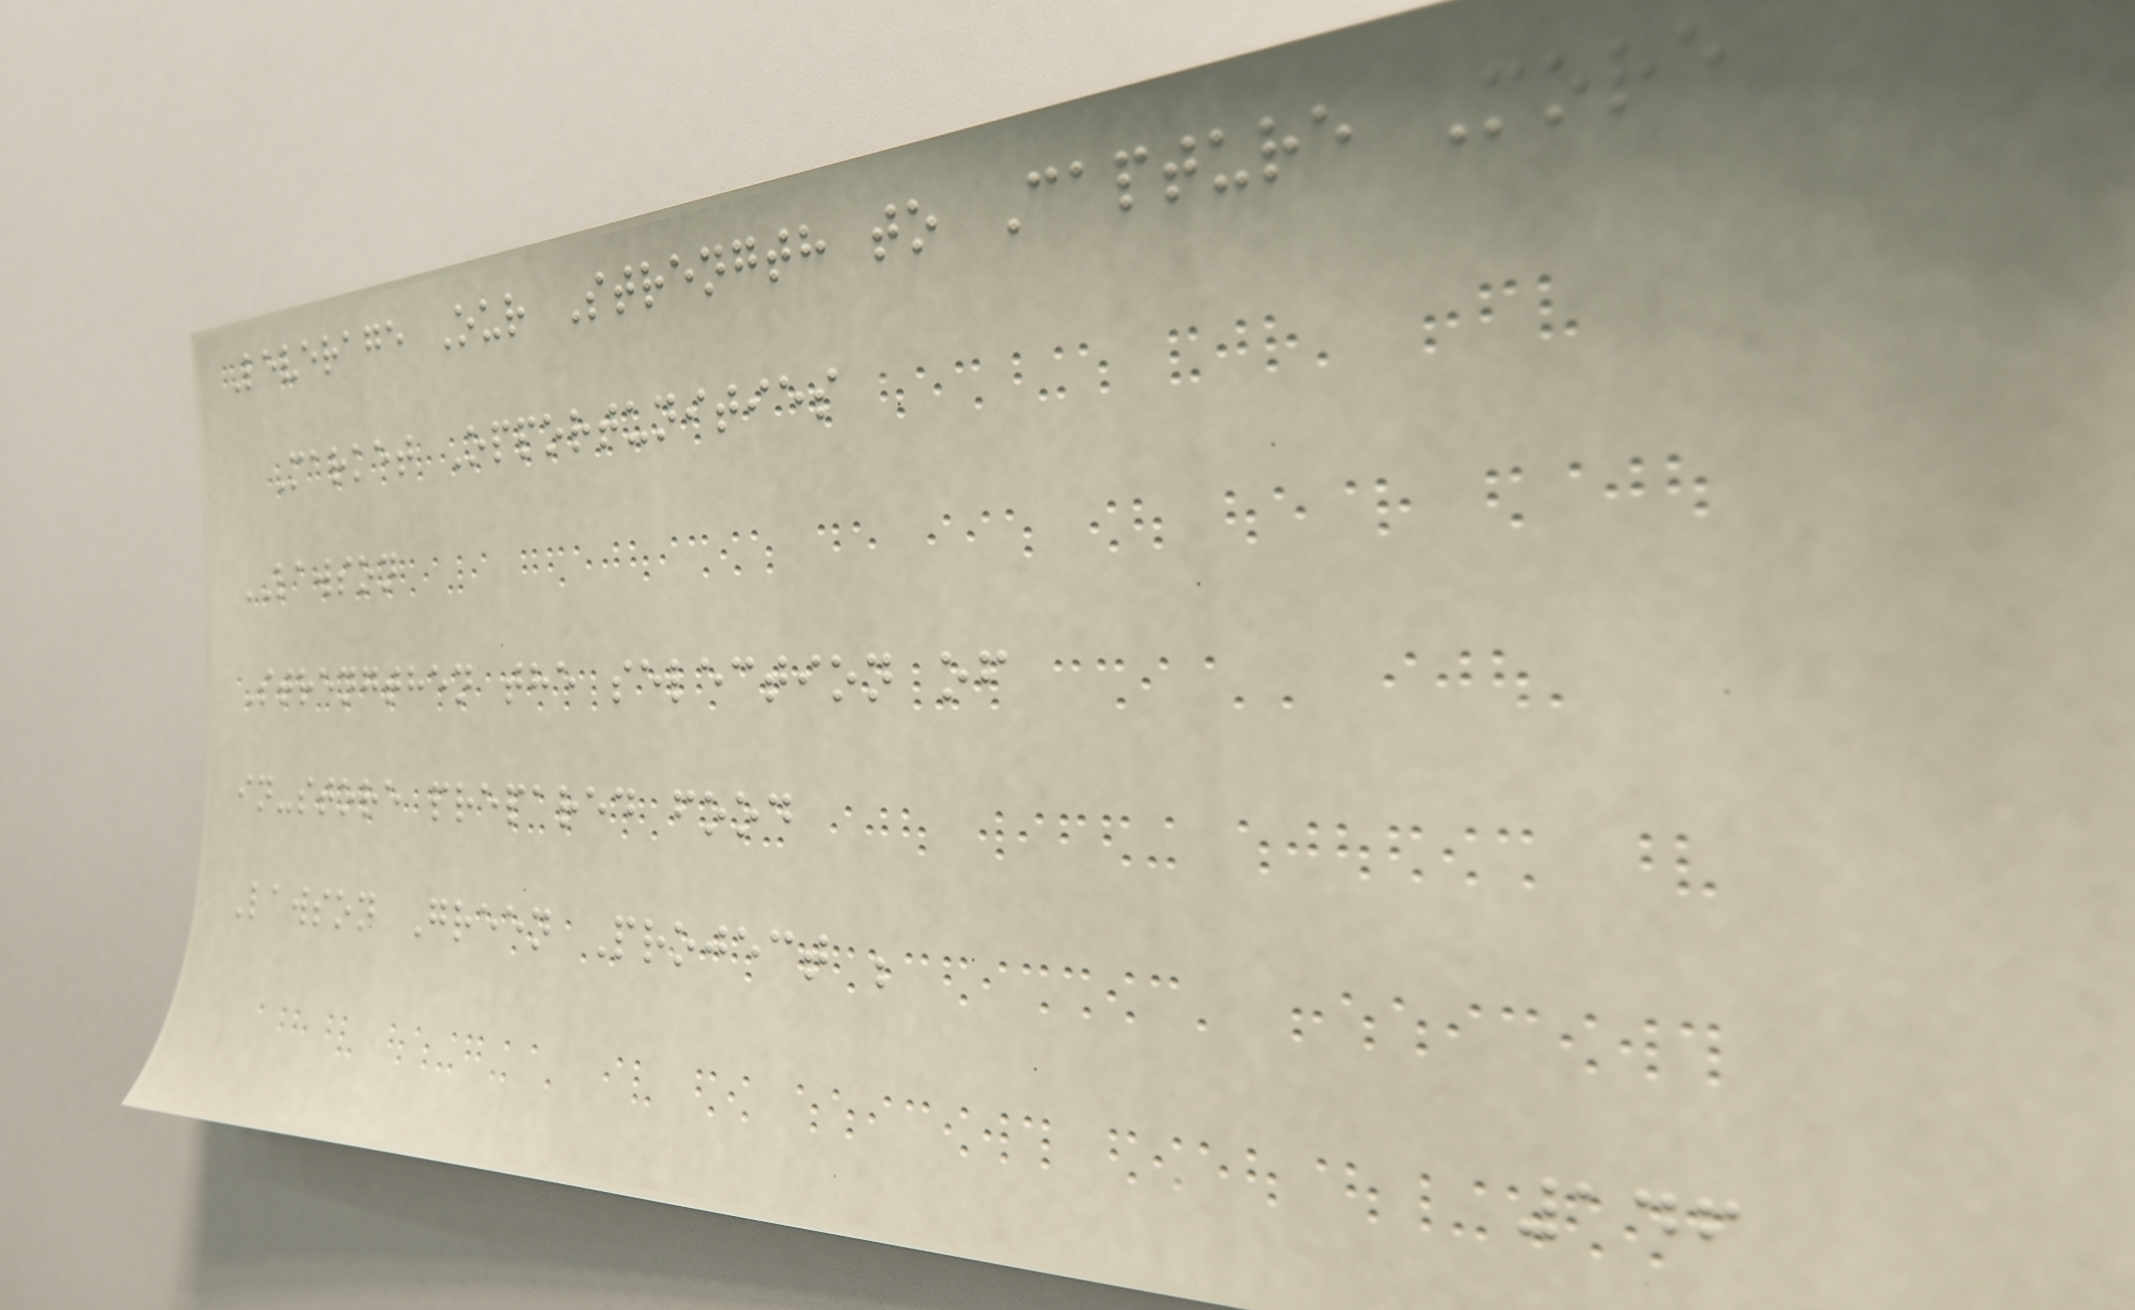Leverage Our Strength to Capture More
Market Opportunities
LAWSON
Strengthen the selection of
in-store prepared food
Lawson Green Project ;
146
